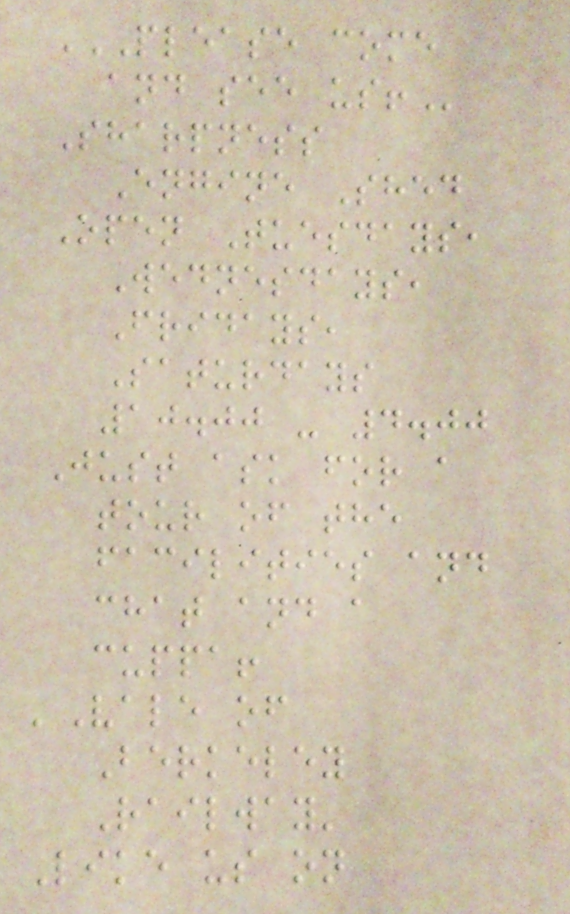PLEASE COME
AND SEE US!
Sharpness
Engine Shed
Open Tuesdays,
Wednesdays,
Fridays,
Saturdays
10.00 - 4.00
Just ask for a
tour of the
facilities and
chat and a
cuppa!
'Vale of
Berkeley
Railway'
Like us on
